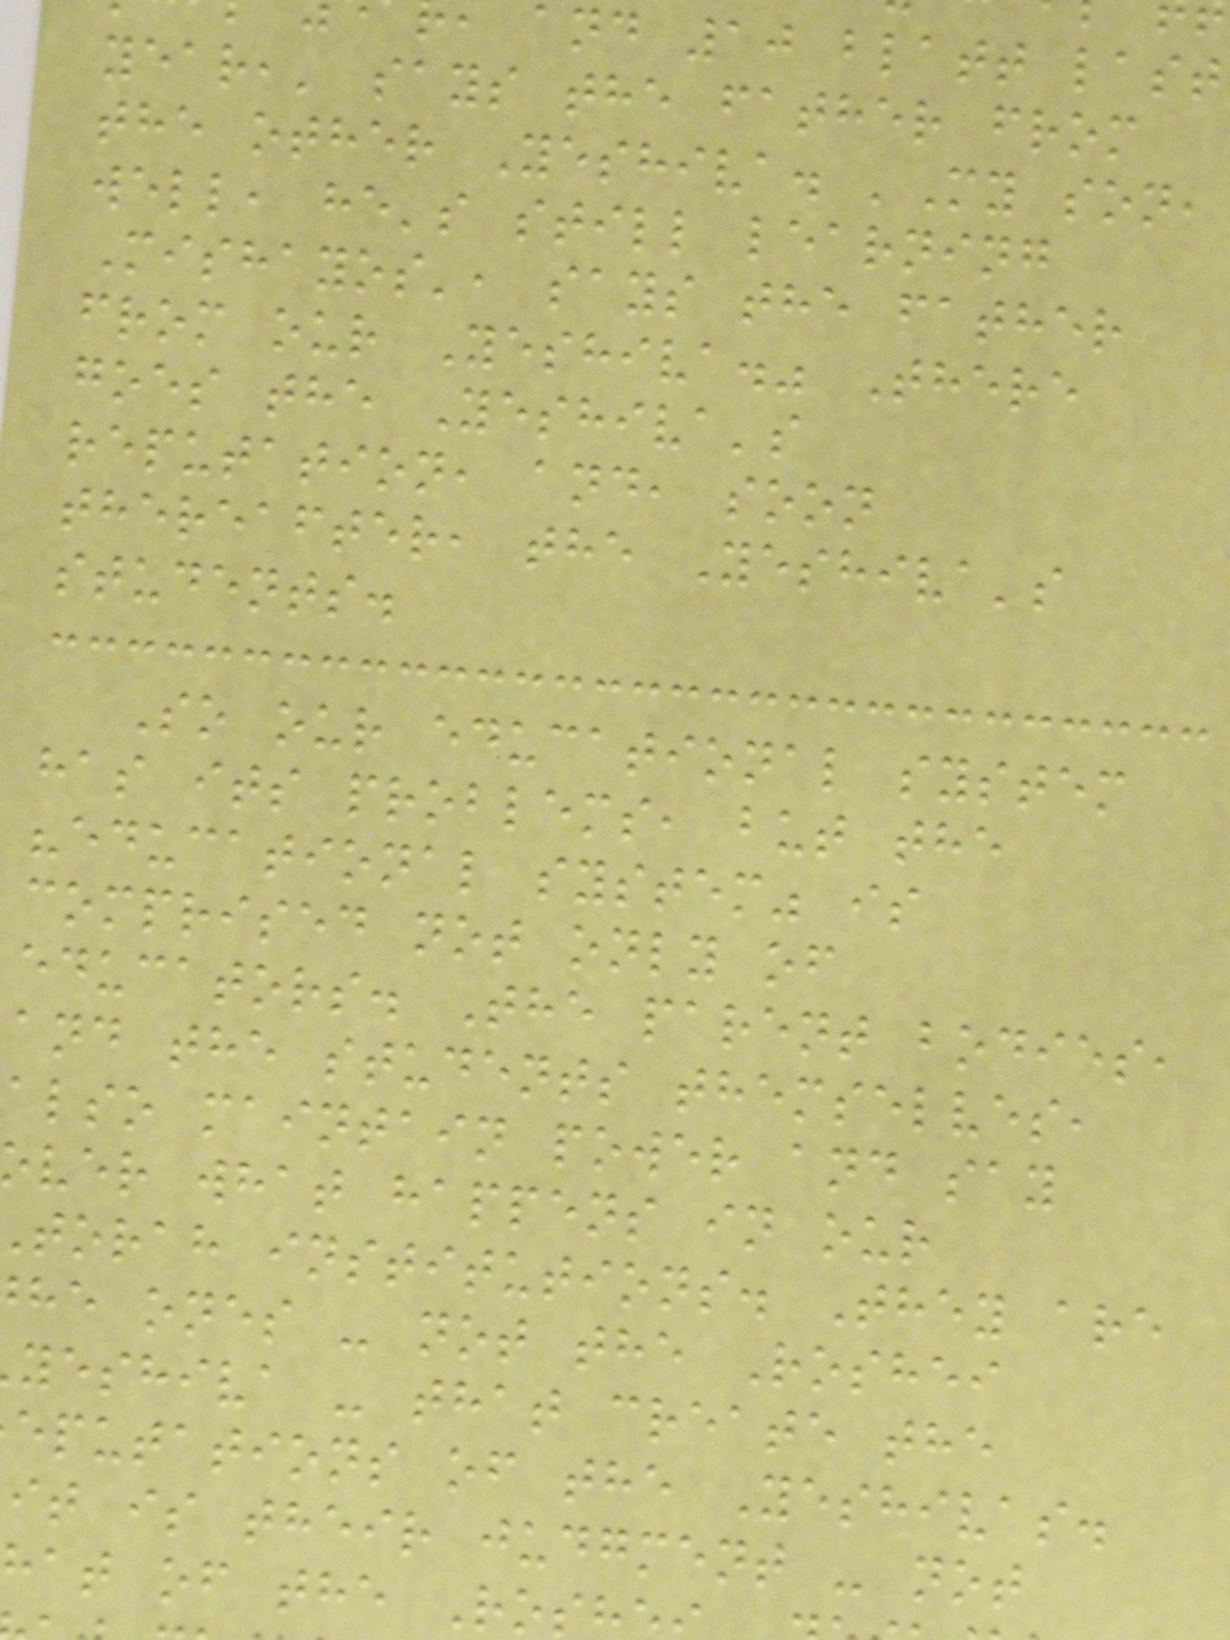and 10 blatt last
year,' says the father from
the other Yeshiva. 'My son,
well, he's still learning
Mishayos', says the father
from our Yeshiva." There
goes the Yeshiva's
reputation, and, soon
thereafter, the Yeshiva's
students.
So our educational system
has its problems, but the
"educational system" is
comprised not only of
educators. The parent bodies,
and the students themselves,
also maintain power and say
ver what happens in our
torah institutions. They are
he ones - not the Roshei
yeshiva - that create the
eputations of the Yeshivas.
it is their judgment - not
hat of the Ros
